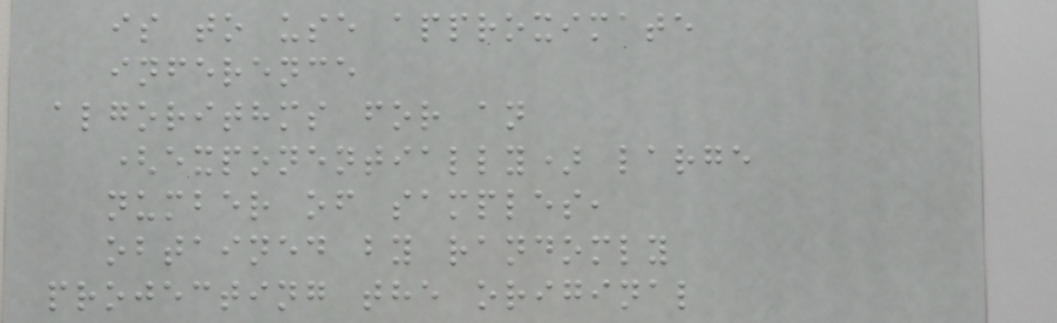is to use approximate
inference
algorithms for an
(exponentially) large
number of samples,
obtained by randomly
projecting the original
